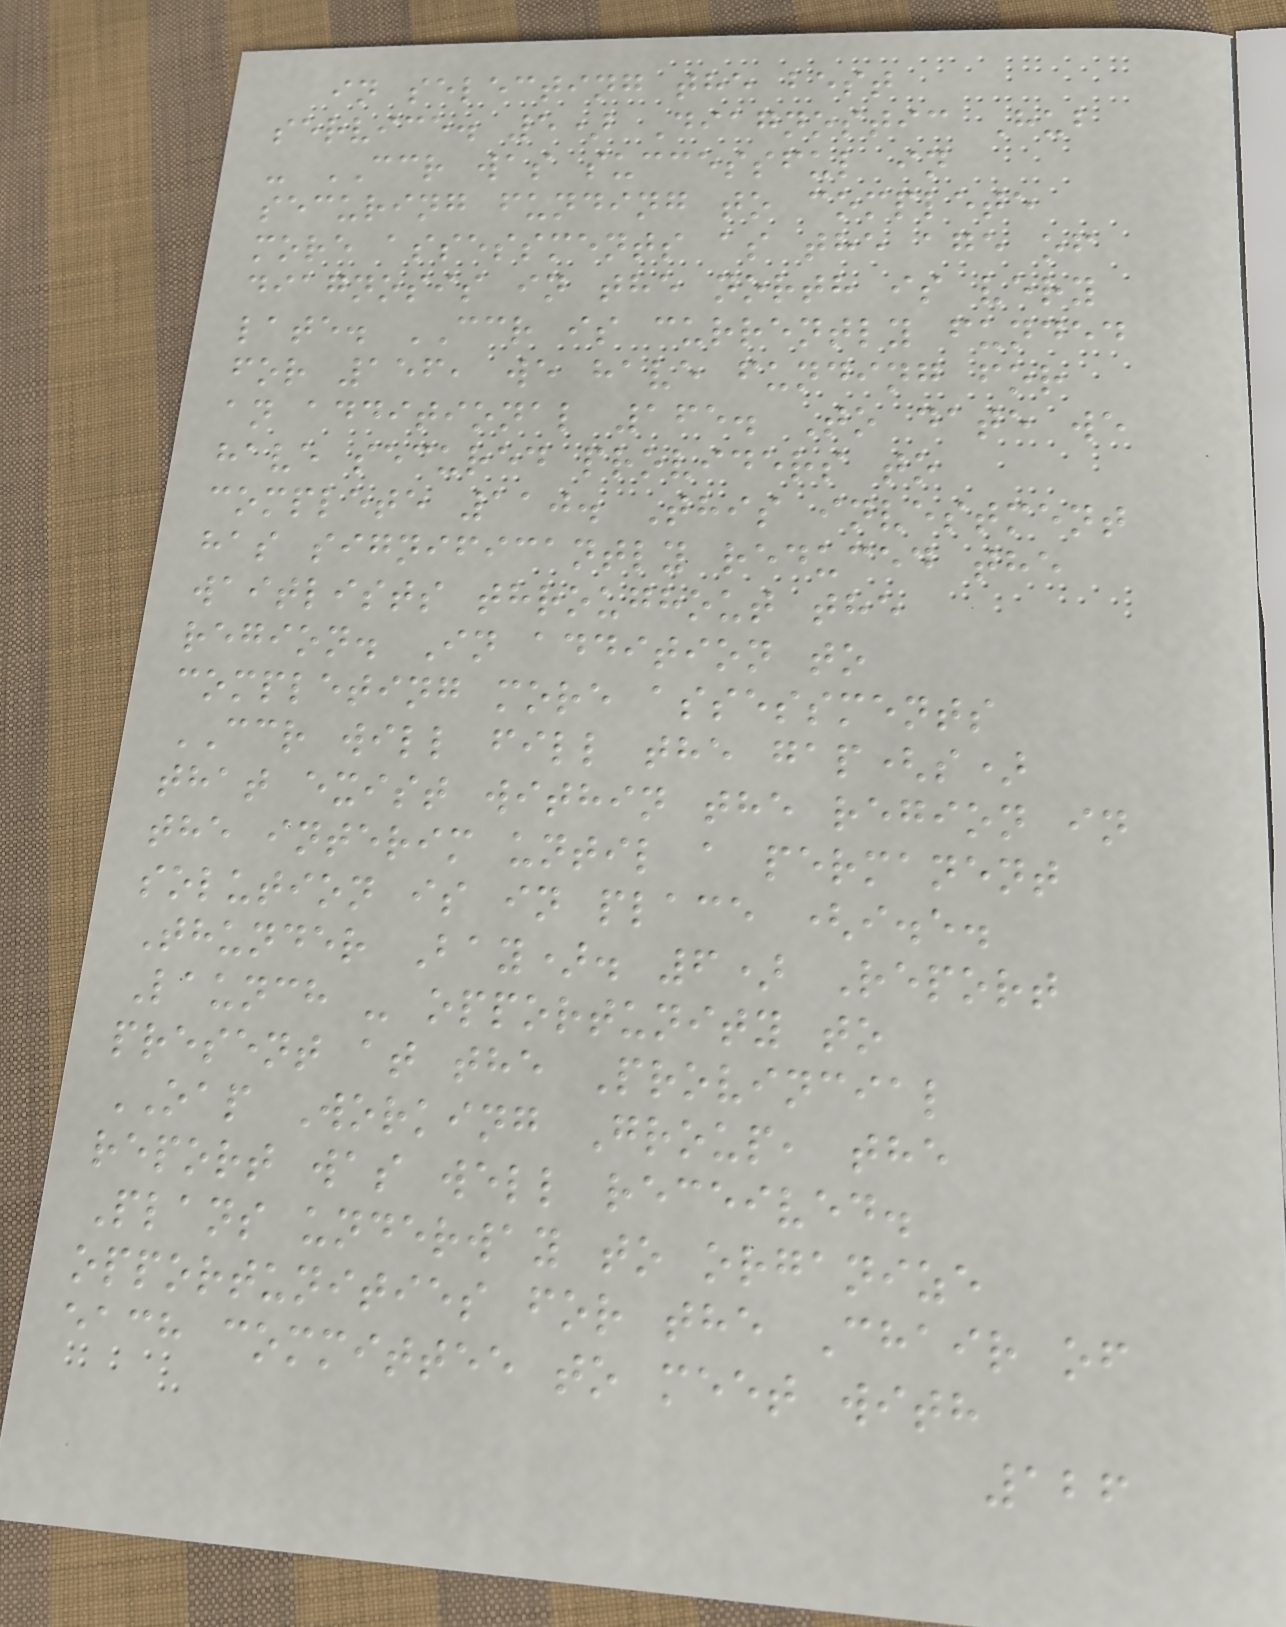in selecting the best
service. 5) Diagnostic Hub
- CCR was successful in
securing funding to complete
more assessments as the age of
diagnosis in the north is very
late. CCR is currently funded
for 156, we have funding for
an additional 165. To date we
have secured providers to
complete 110. This investment
has significantly reduced the
waitlists throughout the
region. In addition to
completing more assessments
CCR will fill the gap(s)
that exist within the region in
the interim until a permanent
solution is in place (i.e.
Thunder Bay). 6) Report
Launch - opportunity to
present at the Provincial
OAP Working Group, the
report was well received.
Plans underway to organize
opportunities for the Chair of
each committee to meet with
126
